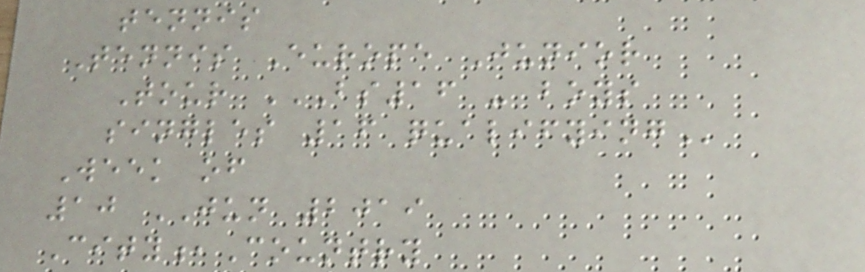tennis
Tennis Europe Junior
Tour BS16 - BOYS
SINGLES 16 QUALIFYING
Week of
10 JUN 2019
City,Country
